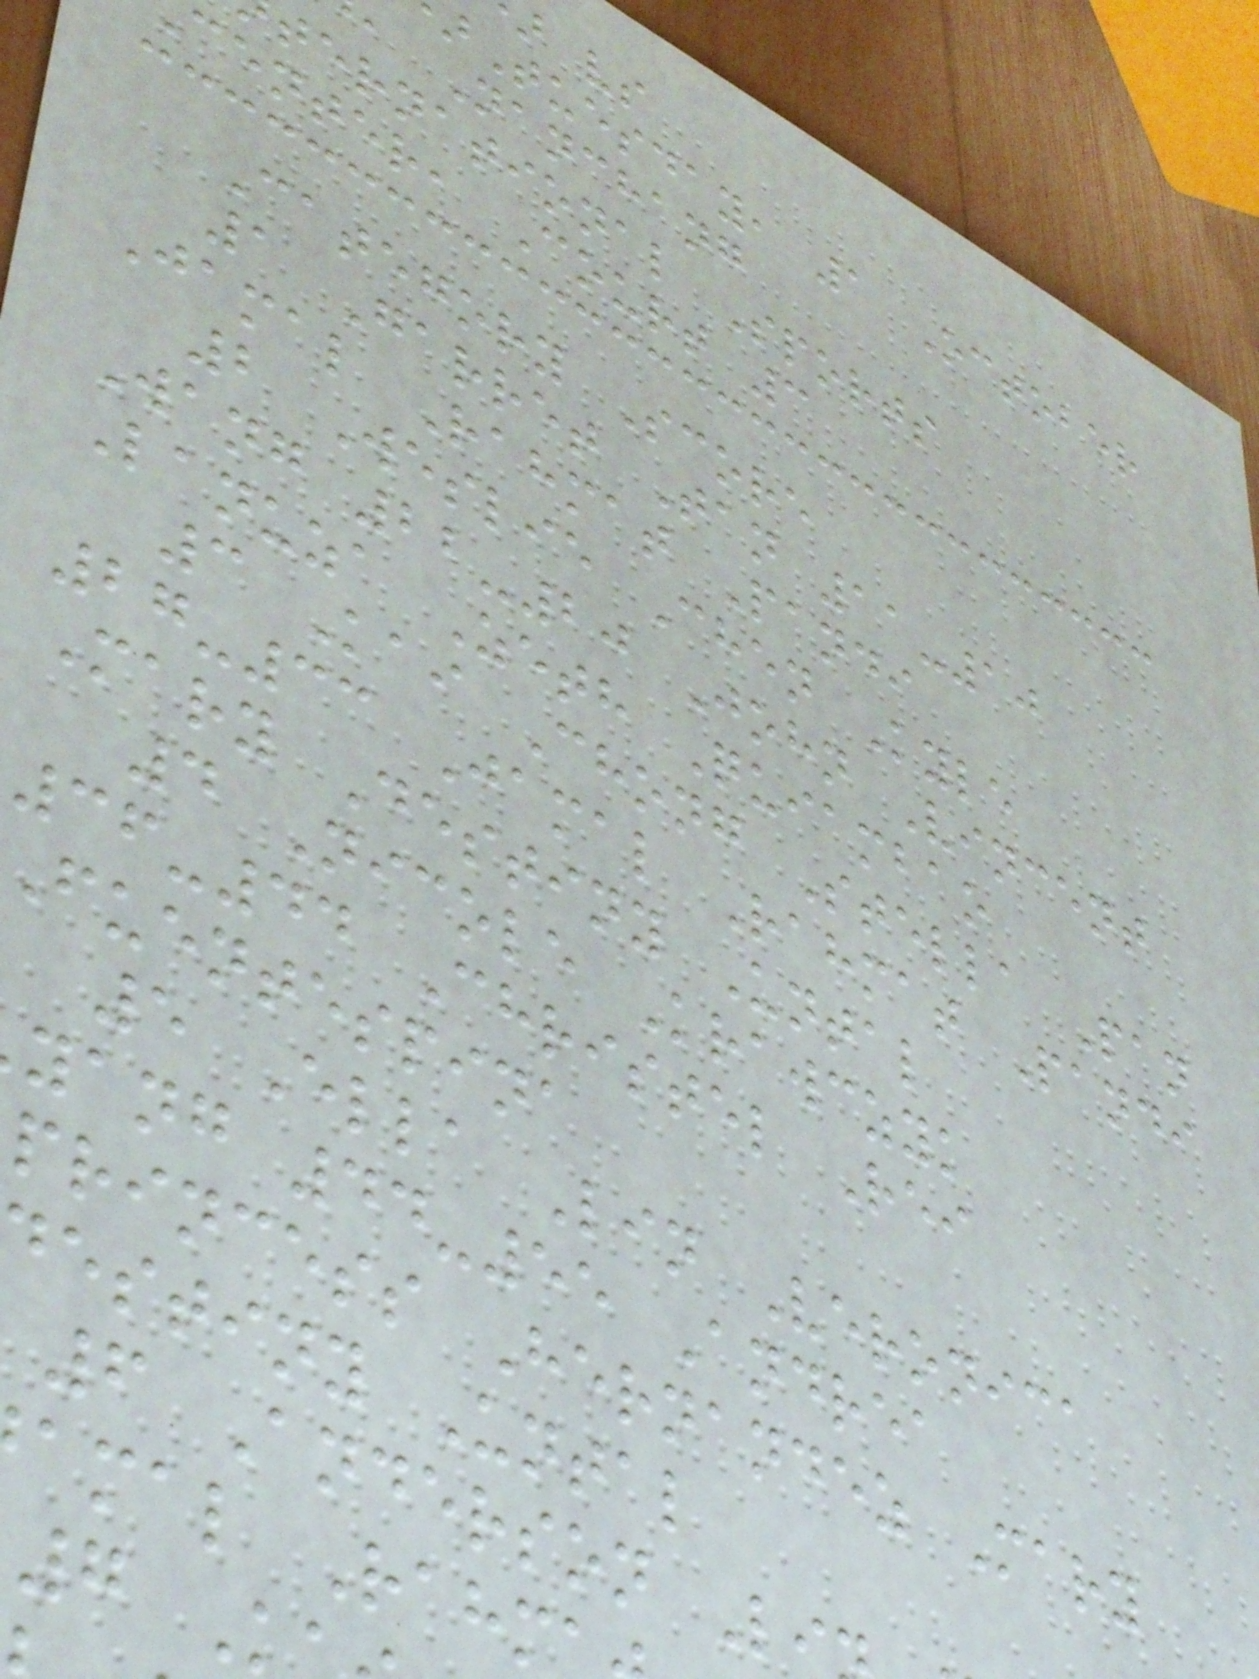Tuesday, 1 October
, Nanchang
ternational Sports
center, Court 3
Category Score
1 Garret Tan 11-10
Jamal Rahmat Pandi
2 Weslie Chen Kyle
Wang 22-20 John Vincent
Lanuza Zeth Quiambao
3 Kai Chong Stella Pan
27-33 Jamal Rahmat Pandi
Mary Destiny Untal
4 Nicole Krawczyk
36-44 Christel Rei
fuentespina
5 Ella Lin Veronica
yang 44-55 Andrea
princess Hernandez Mary
estiny Untal
6 Anderson L
amal Rahm
